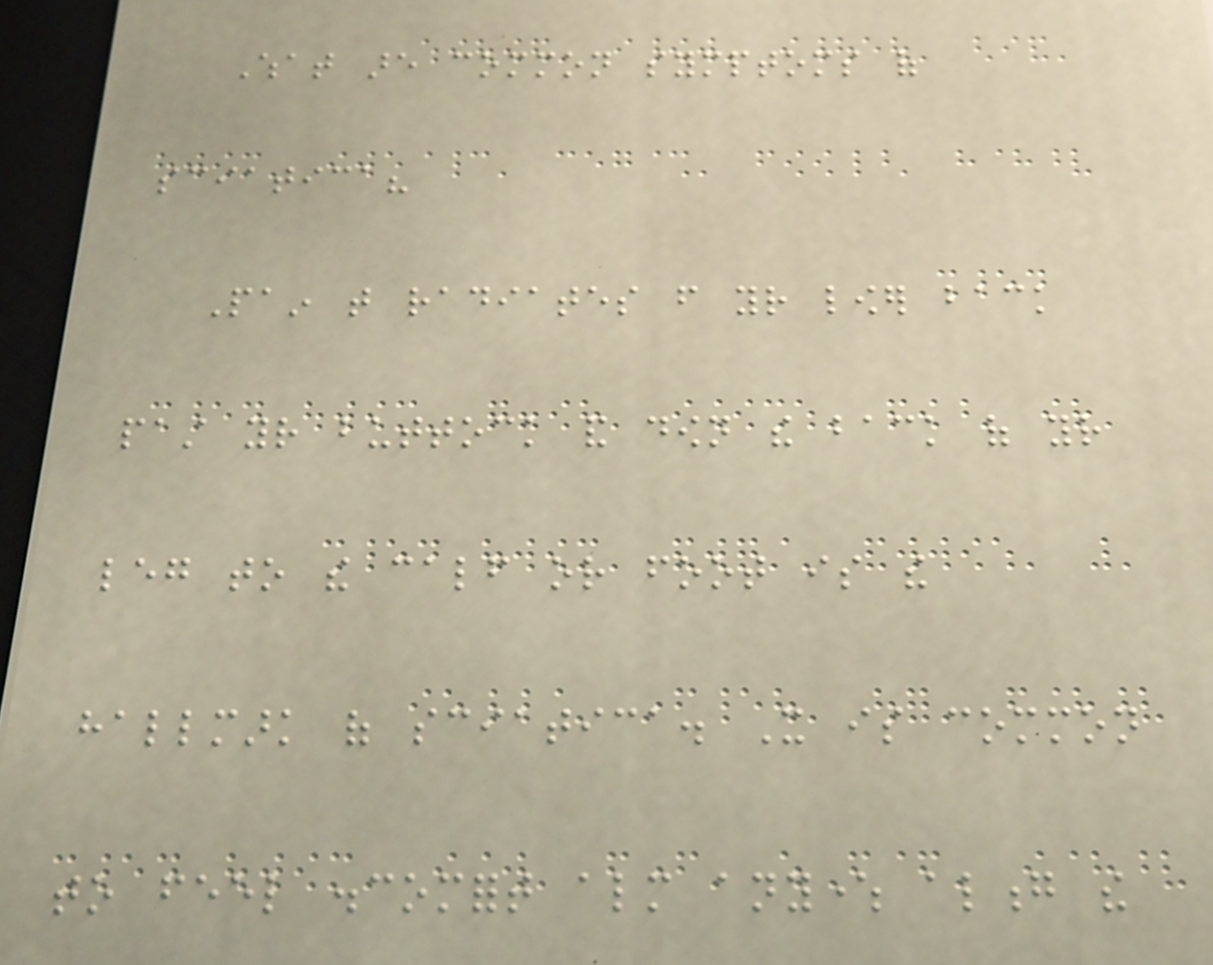What are common symptoms of
sciatica?
Pain that radiates from your lower back
past your buttock and down the back of your
leg to the calf or foot is the
hallmark of sciatica. It is common
to feel discomfort almost anywhere along the
